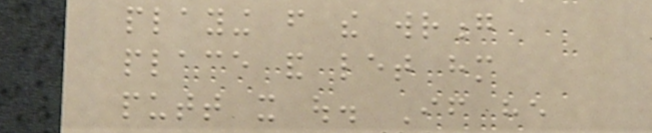playing from the wrong
place and let him
putt it out. If he
